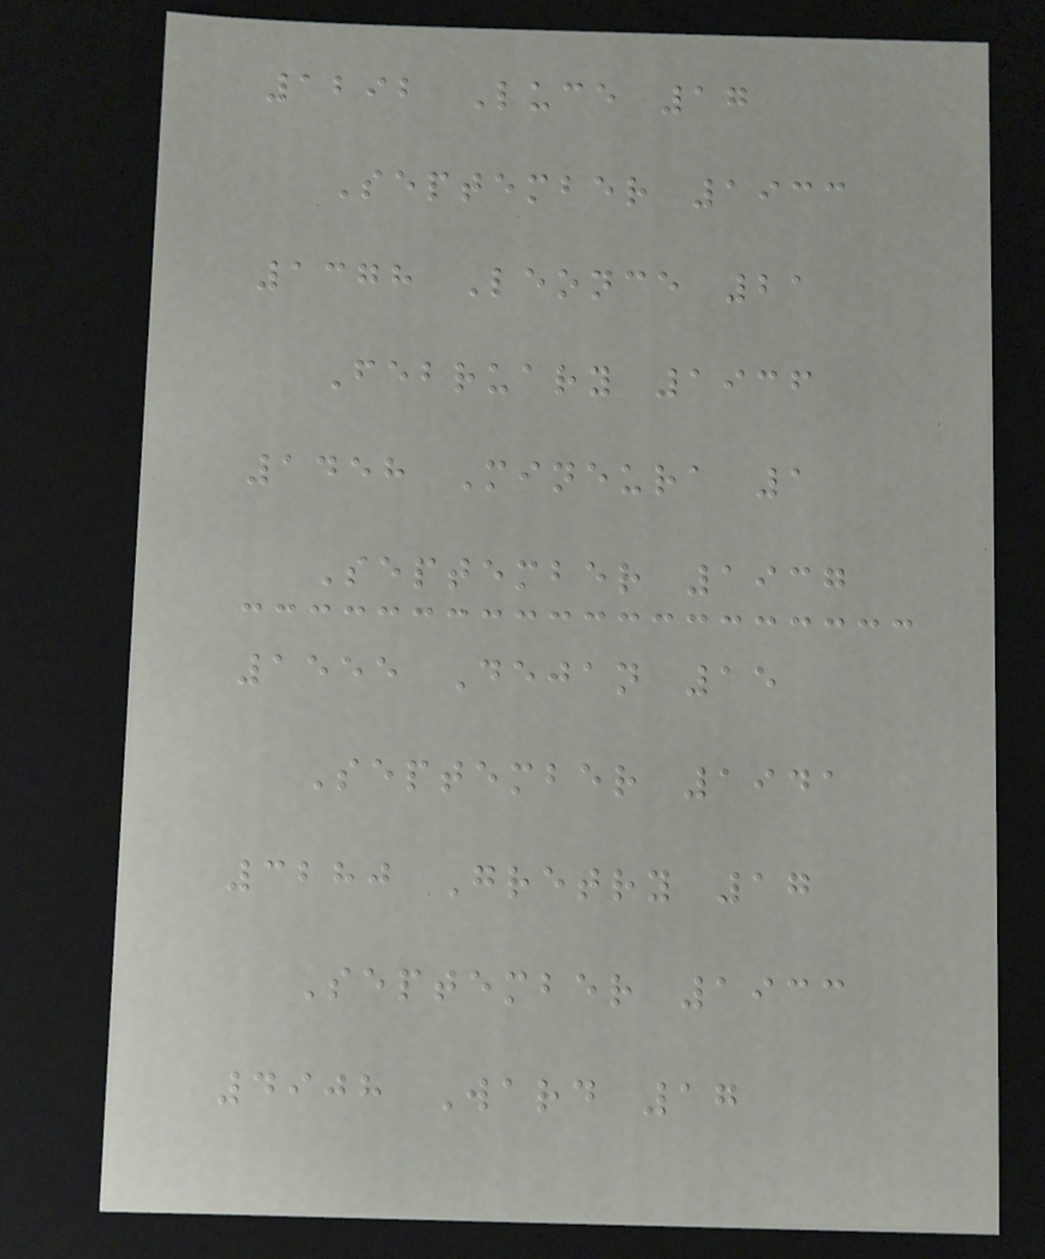1292 Luce 17
September 1933
1378 Leonce 21
February 1936
1458 Mineura 1
September 1937
1555 Dejan 15
September 1941
3280 Gretry 17
September 1933
4908 Ward 17
